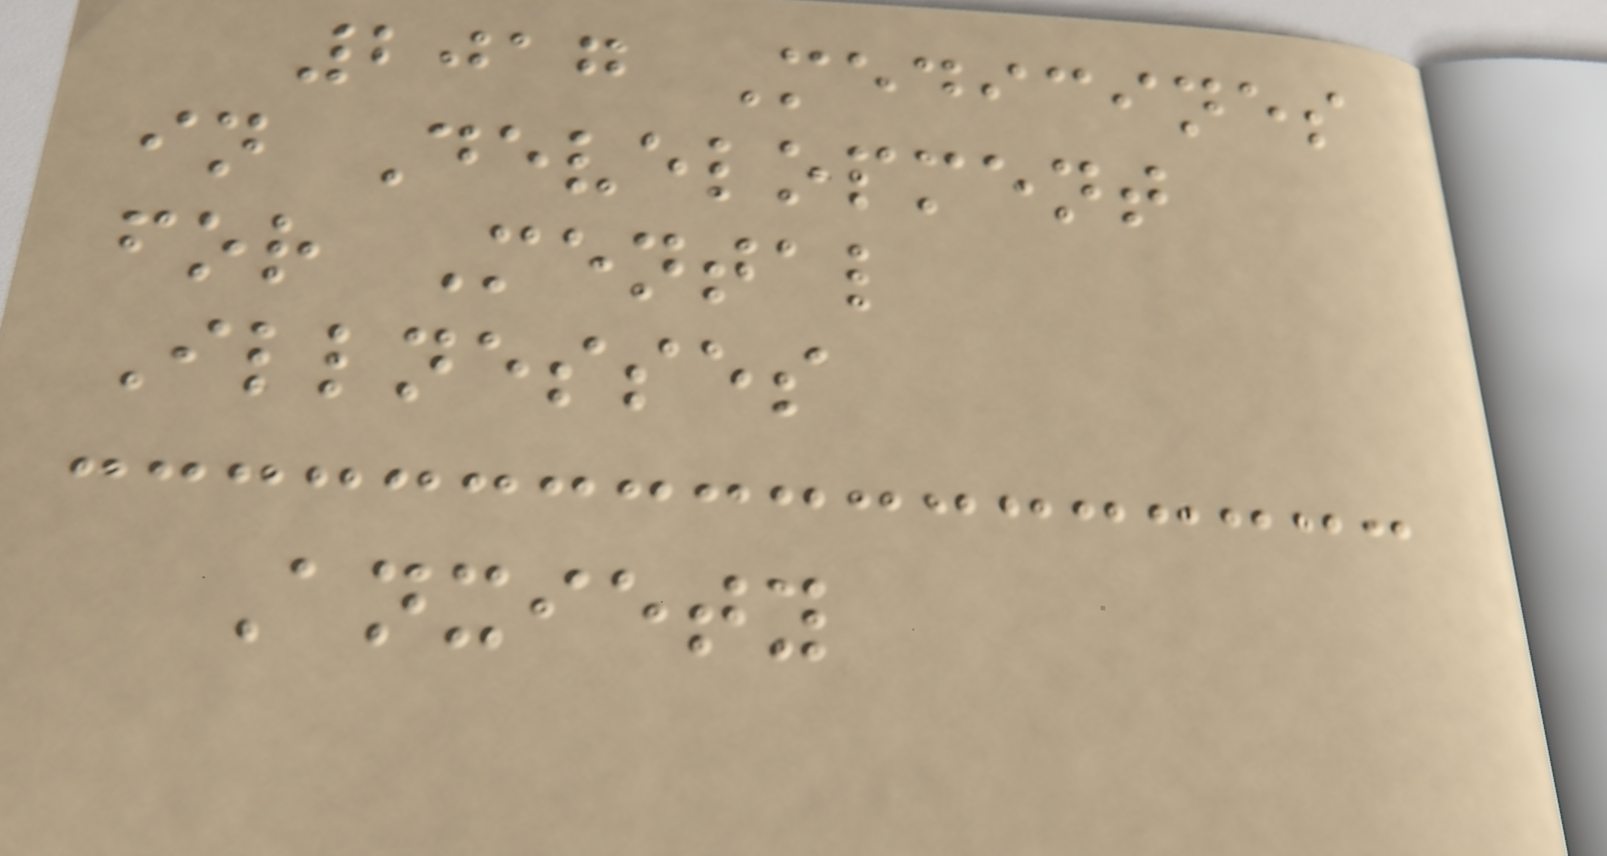2017 Medicines
in Development
for Mental
Illnesses
Anxiety
